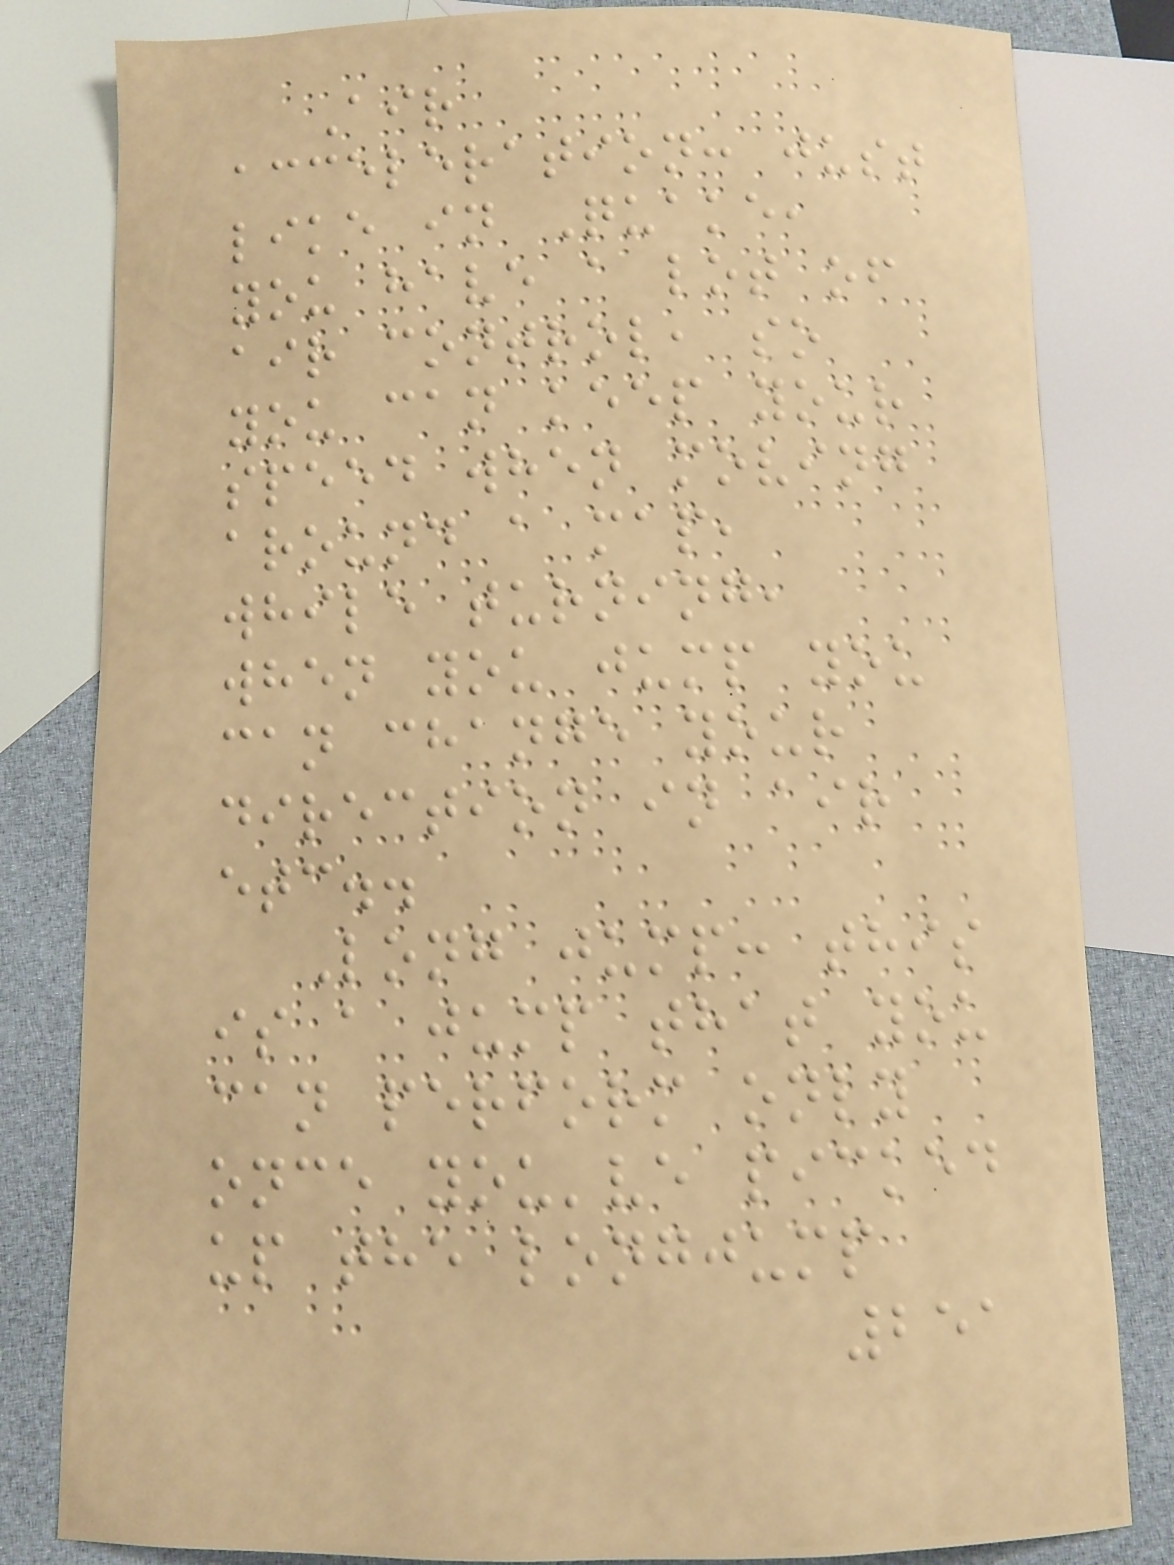Air
acceleration: just
like in Quake,
you have a lot of
air control, so
you can keep your
speed when moving
around a map,
while turning,
when you jump you
can change your
direction in air
etc..
Long jump: this
is a jump that you
can perform only
once you've picked
up the longjump
251
